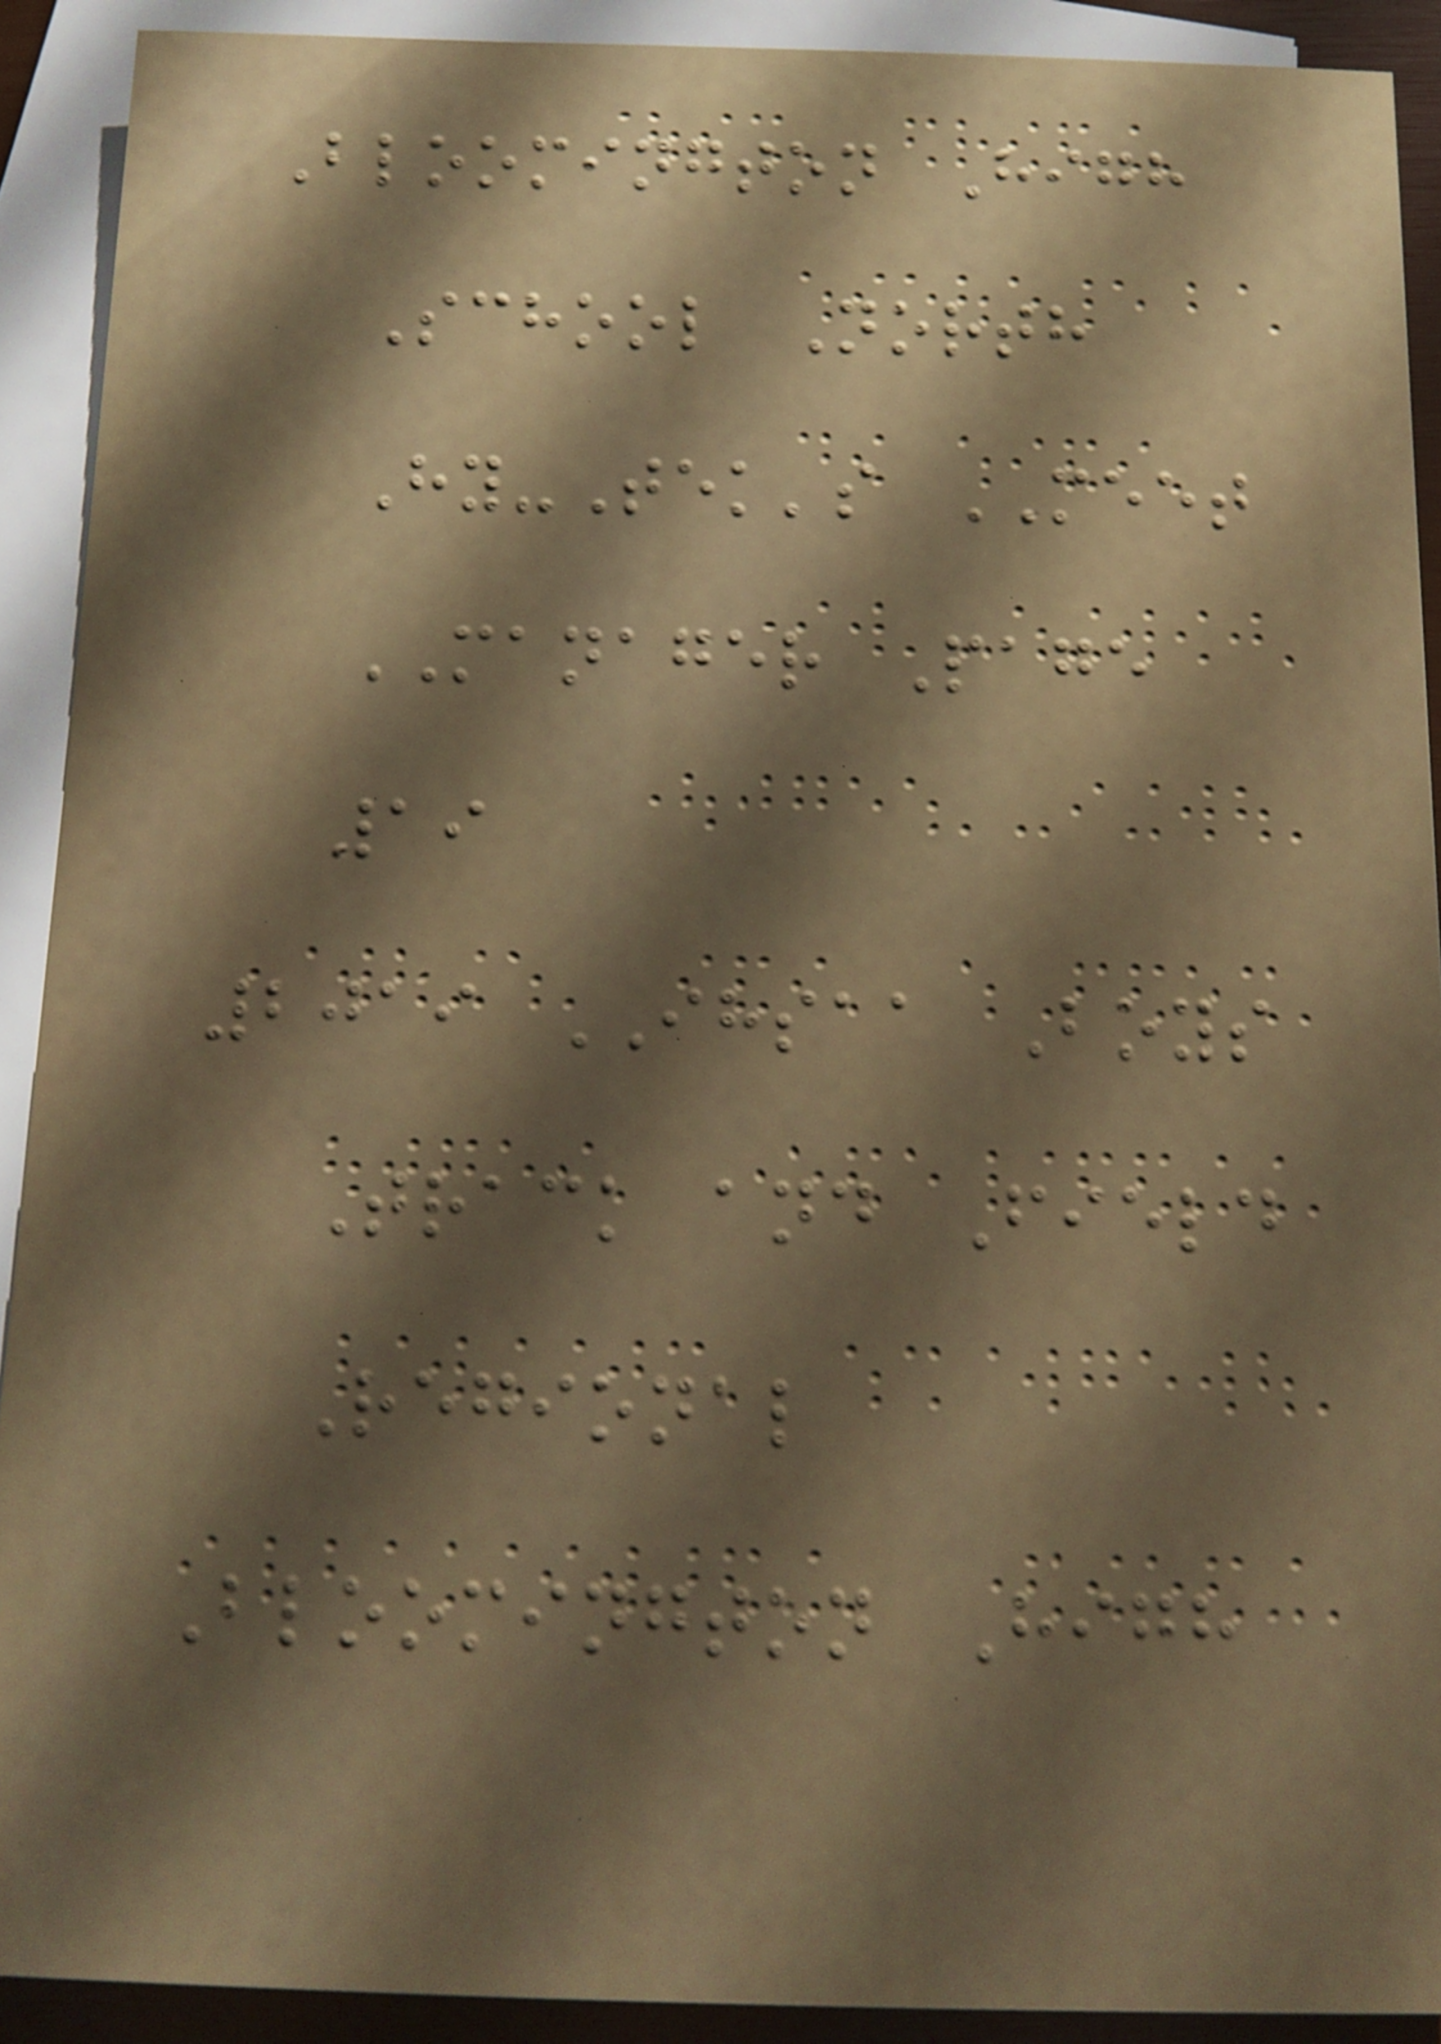Bloomington High
School North
Hy-Tek's MEET
MANAGER Page
19
2019 IHSAA Boys
Track and Field
Regional
Bloomington High
